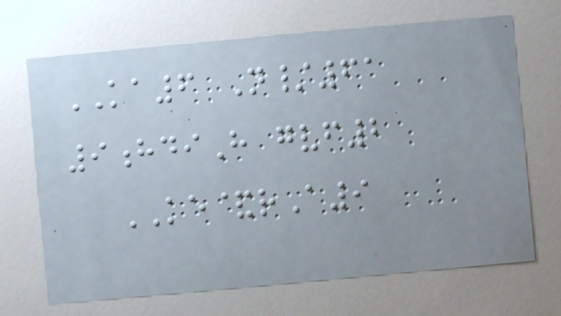KA6 N/61
9hdiH gvf2
KE&rA9
